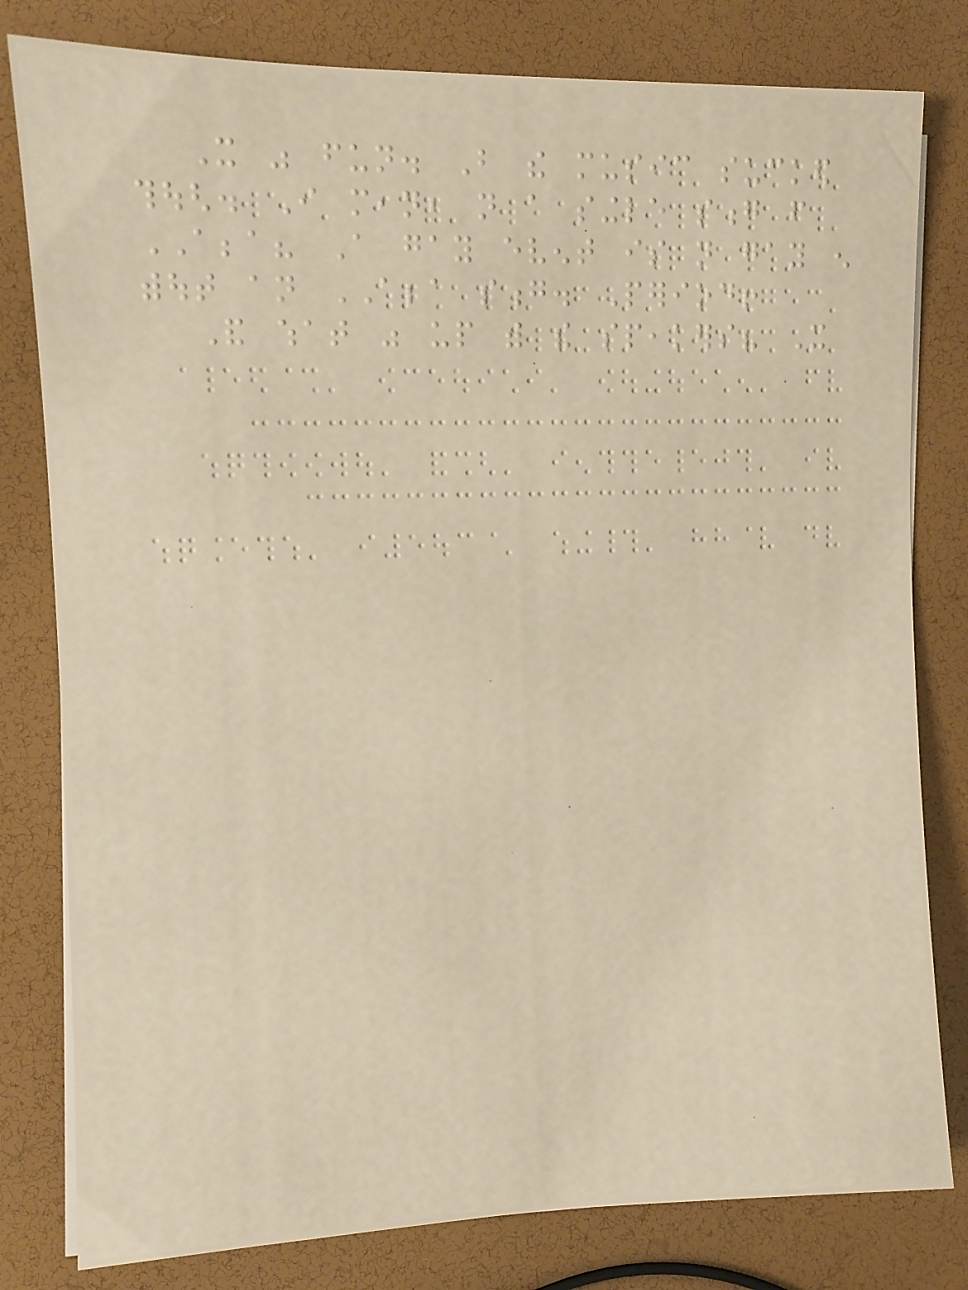It was fun. But the music sucked
though. I mean, not a single song from
ABBA? A gay event is not gay enough
without an ABBA song. Period!
And what was up with the speakers? It
